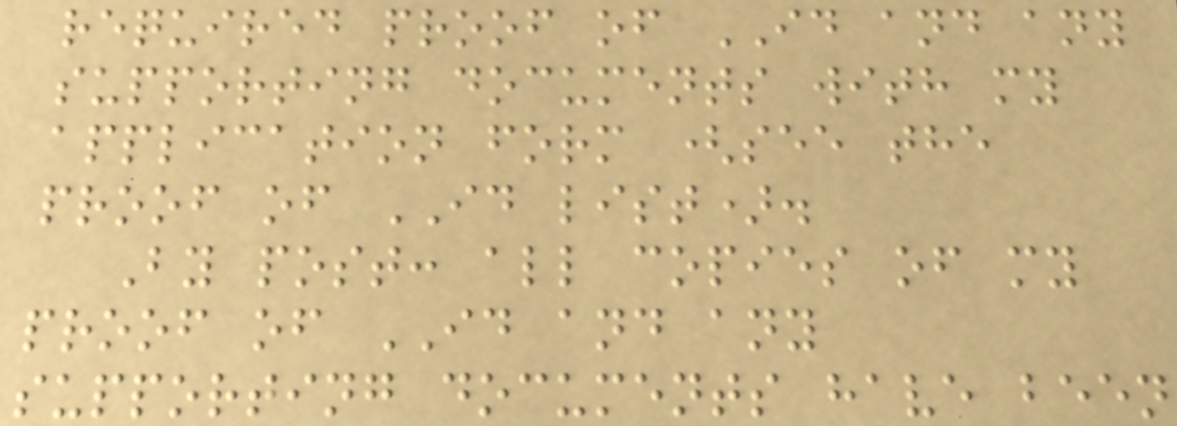required proof of ID and any
supporting documents with my
application form (see the
proof of ID list).
By post: all copies of my
proof of ID and any
supporting documents have been
